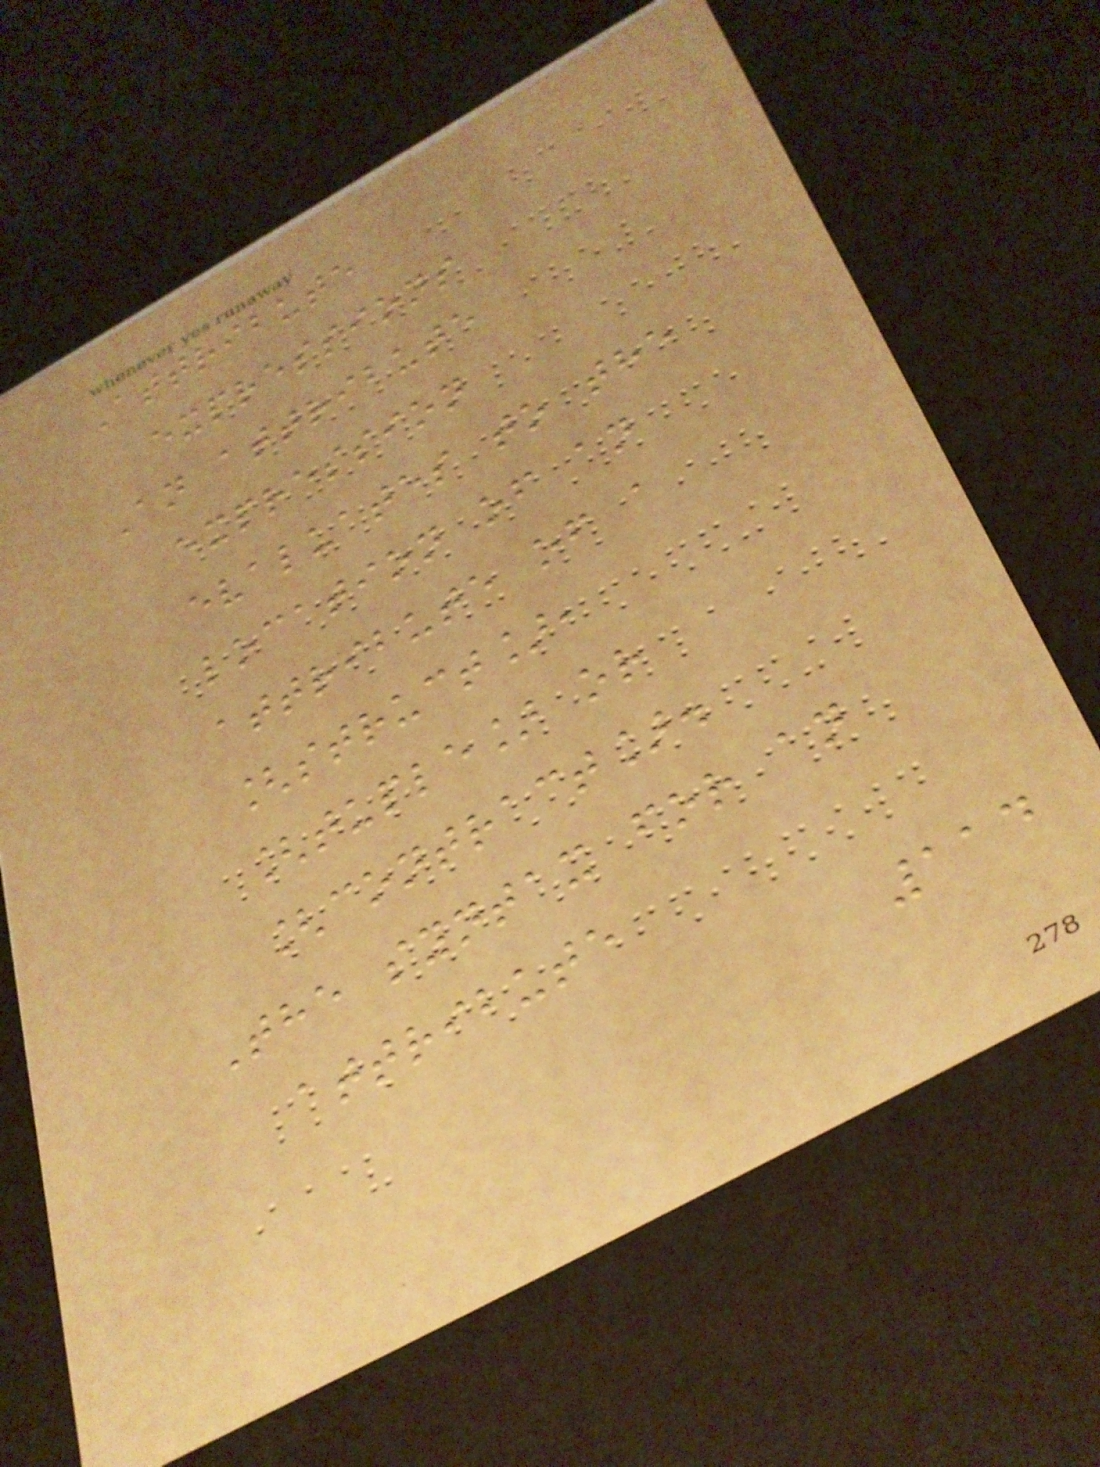Attribute
expressions
An attribute
expression
evaluates to the
location of an
attribute of a
[struct],
[tuple] or
[contract].
The syntax for an
attribute
114
